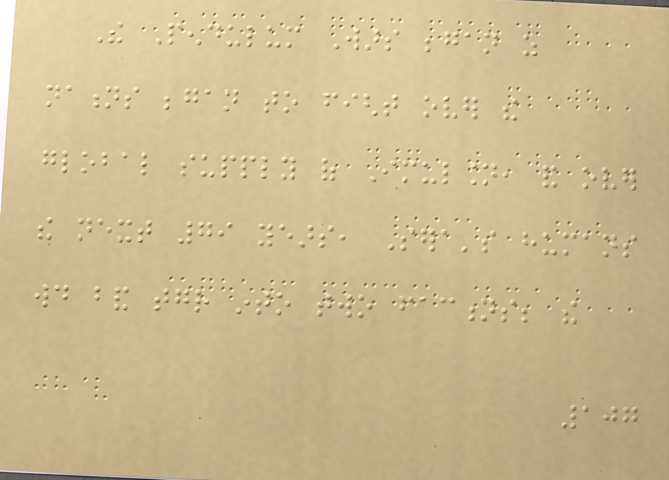The Pendulum Wars began as
nations began to fight over the
global supply of Imulsion, and over
the next 79 years, Sera's humans
would band together into two factions; the
107
